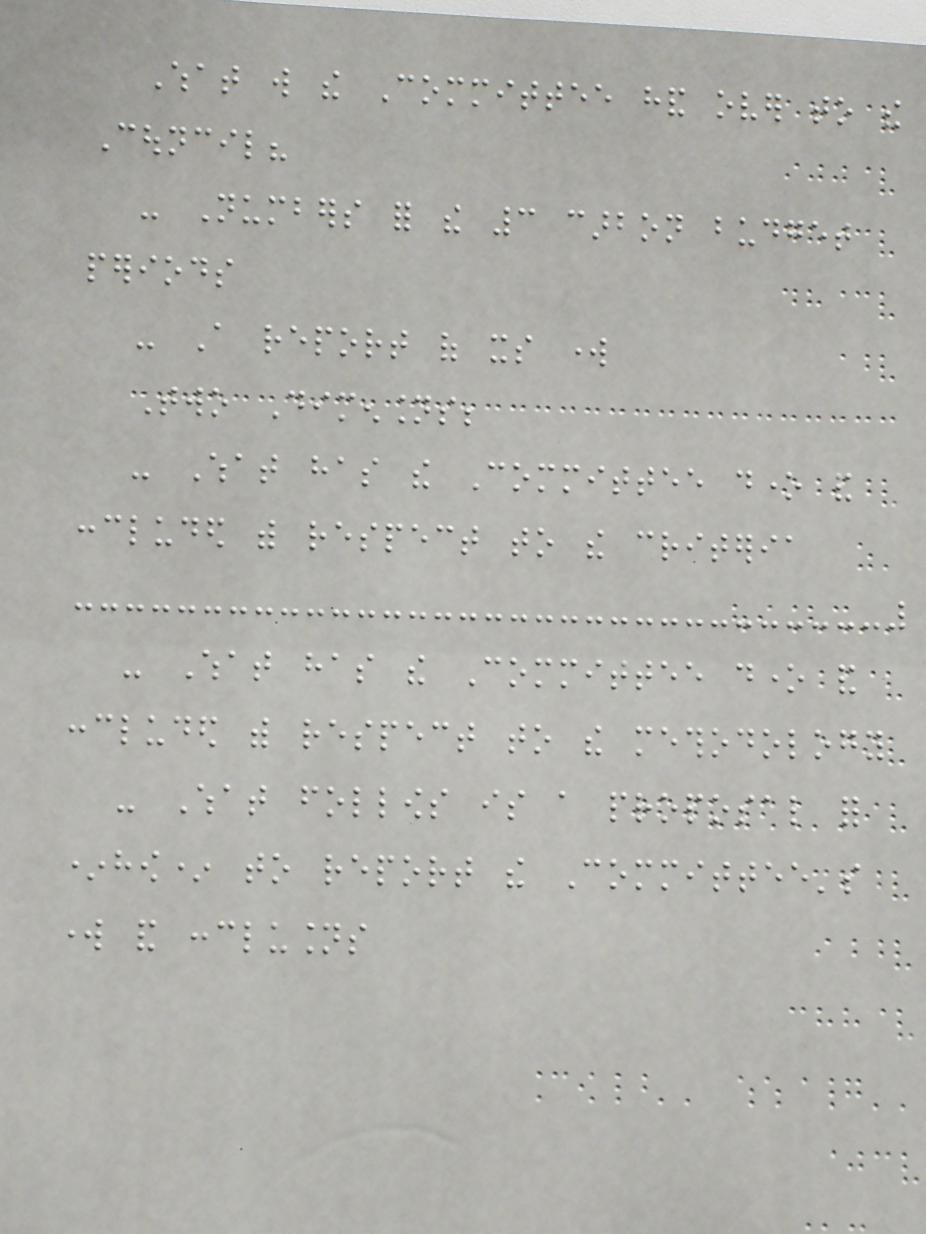What will the Committee hand over to the
Council?
- Numbers for the 3 carbon budget
periods
- A report of its work
Two Dimensions;
- What has the Committee done and
concluded with respect to the criteria
- What has the Committee done and
concluded with respect to the methodology
- What follows is a proposal for
*how* to report the Committee's
work and conclusions
